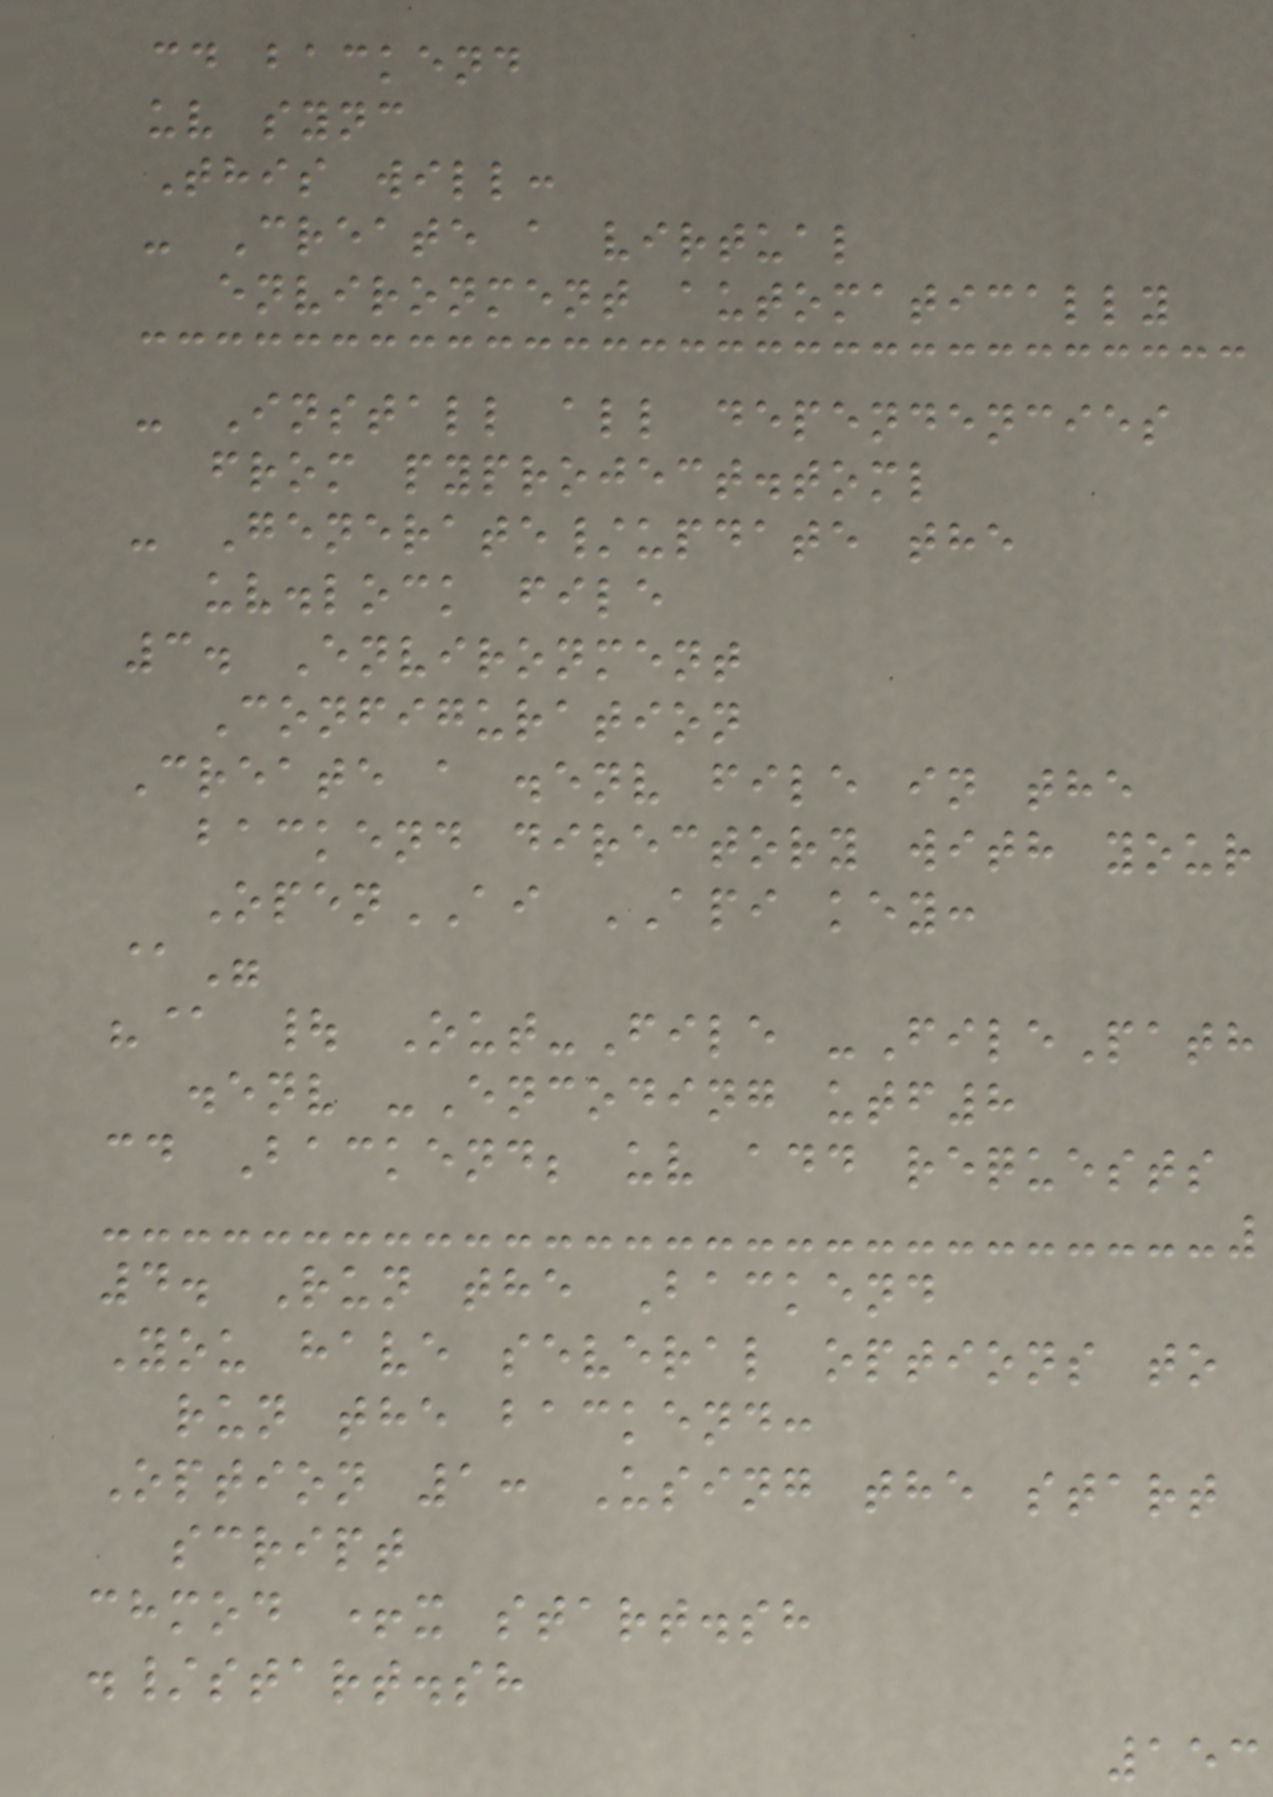cd backend
uv sync
This will:
- Create a virtual
environment automatically
- Install all dependencies
from pyproject.toml
- Generate/update the
uv.lock file
3. Environment
Configuration
Create a .env file in the
backend directory with your
OpenAI API key:
@"
"@ | Out-File -FilePath
.env -Encoding utf8
cd Backend; uv add requests
4. Run the Backend
You have several options to
run the backend:
Option 1: Using the start
script
chmod +x start.sh
./start.sh
153
